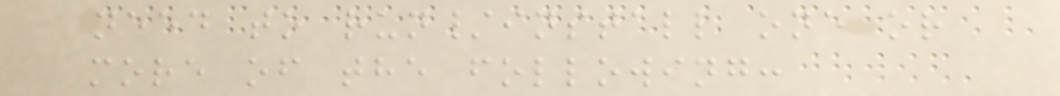need to run/install one or
more of the following:
